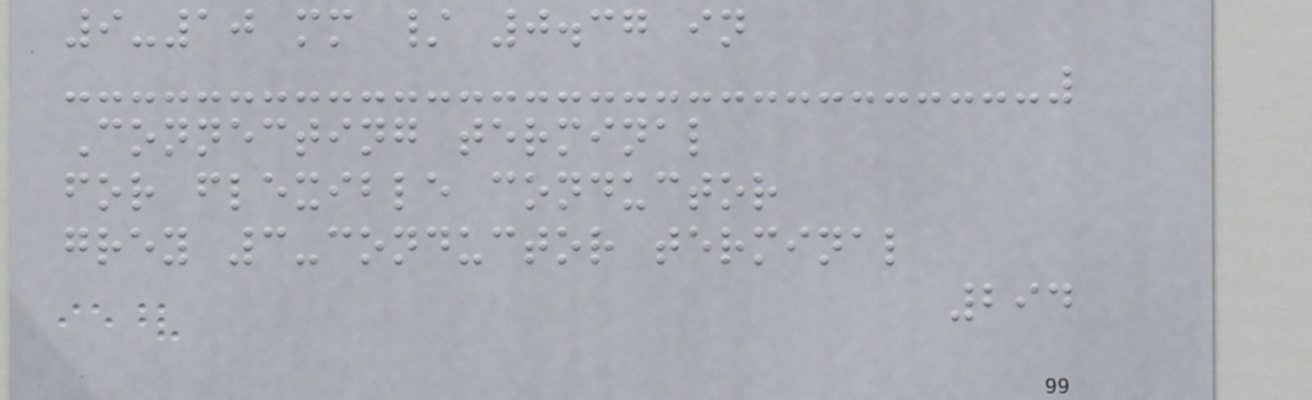9-10 mm / 0.37 in
Connecting terminal
for flexible conductor
grey 3-conductor terminal
294
